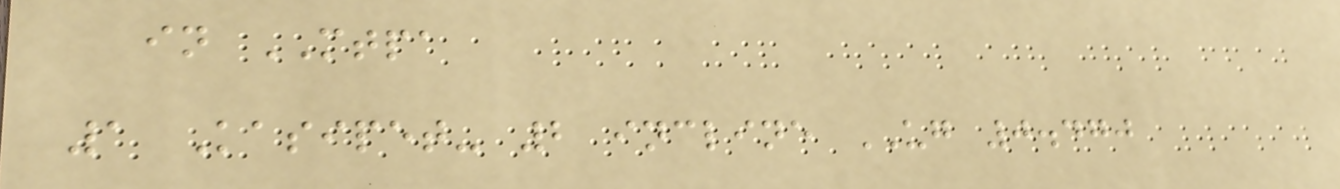in MTPA
1 Kasipet- 2 incline UG 0.470
